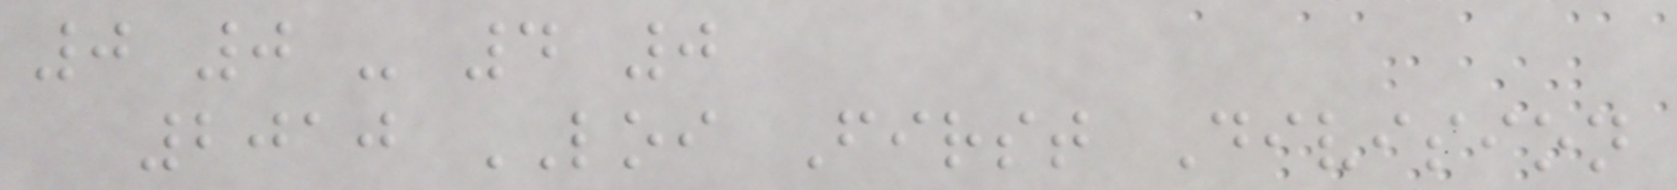0 0 - 4 0
2010 LOI First Division
